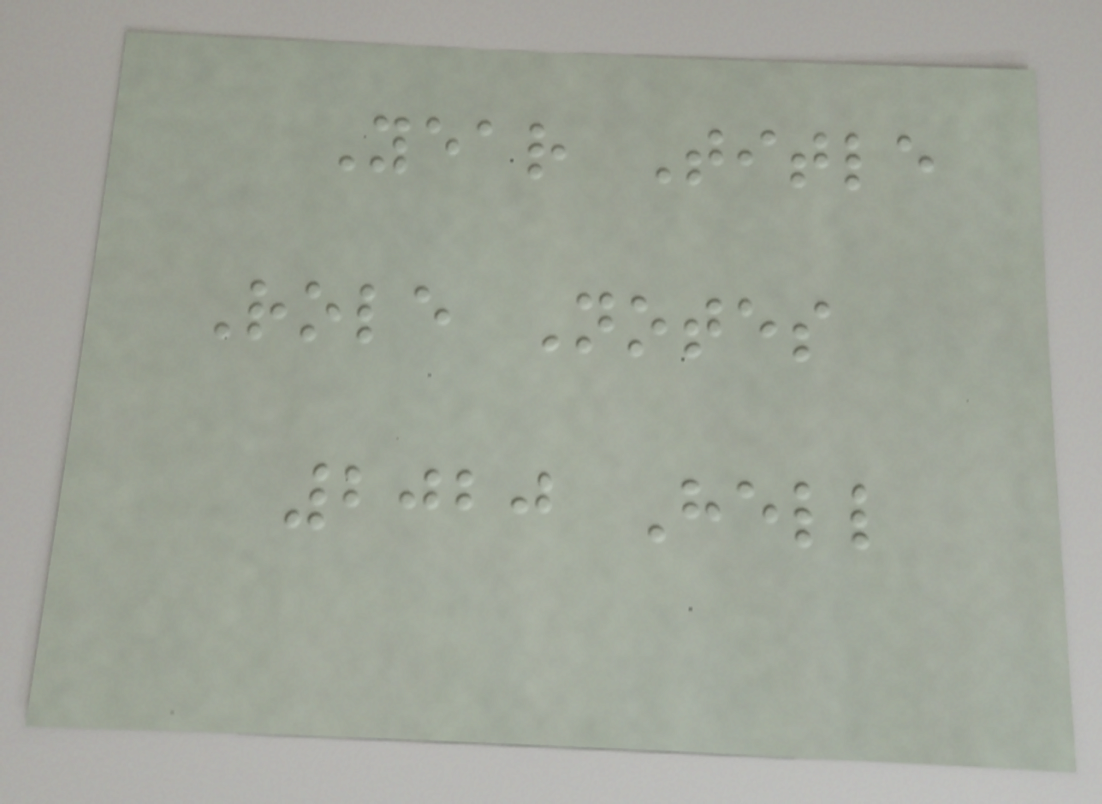Year Title
Role Notes
2020 Hell
